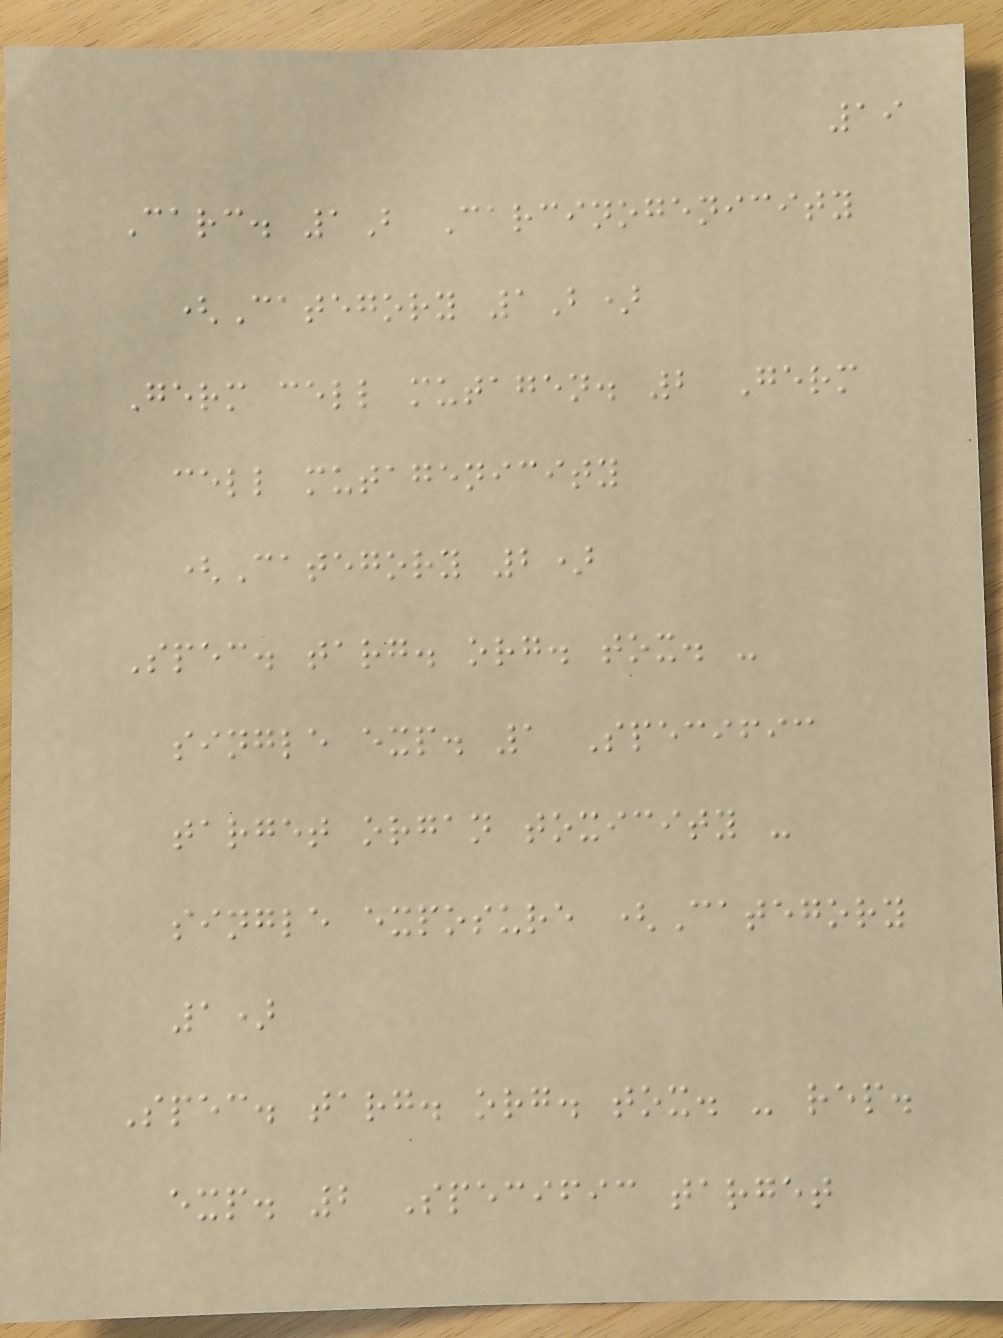19
Carc. 1B Carcinogenicity
(Category 1B)
Germ cell mutagen. 2 Germ
cell mutagenicity
(Category 2)
Spec. targ. org. tox. -
single exp. 1 Specific
target organ toxicity -
single exposure (Category
1)
Spec. targ. org. tox. - rep.
exp. 2 Specific target
